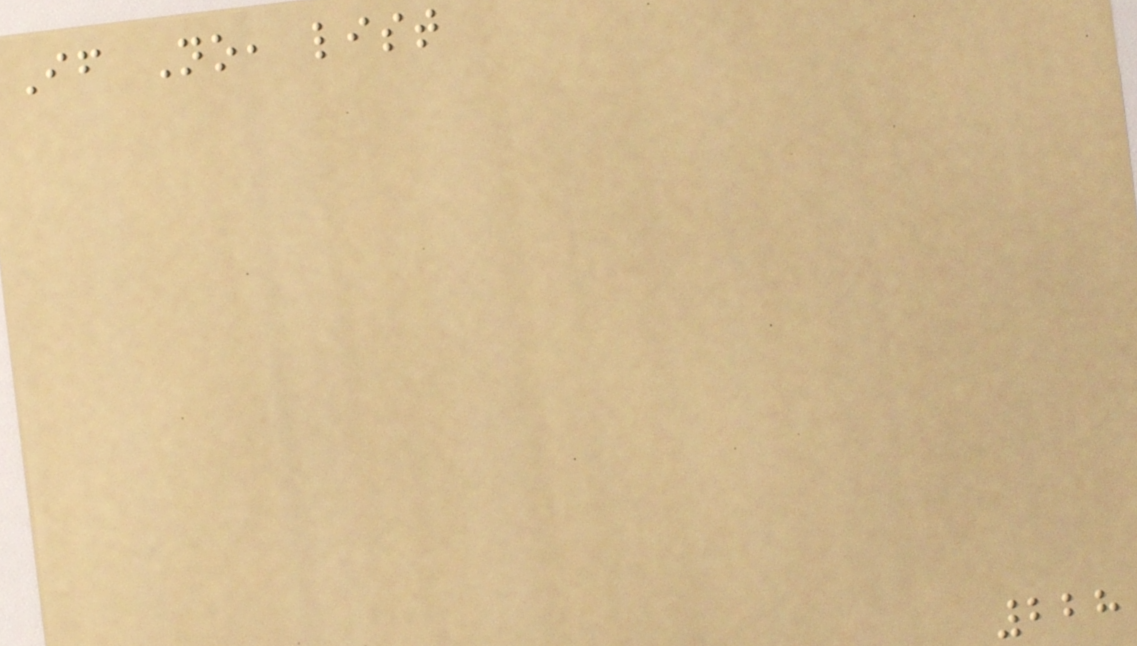If No, list
228
